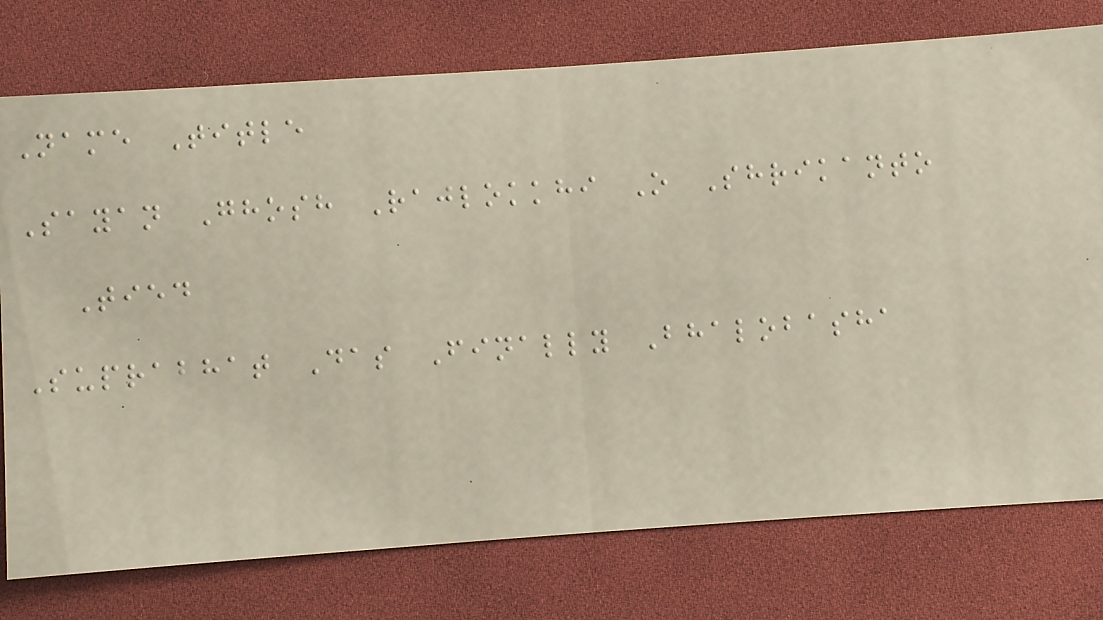Name Title
Sayan Ghosh Rajlokkhi O Shrikanto
Tied
Suprabhat Das Finally Bhalobasha
